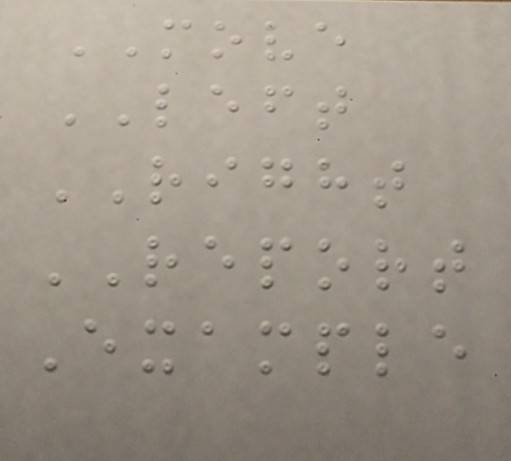MOVE
LEFT
RIGHT
REPORT
Example
